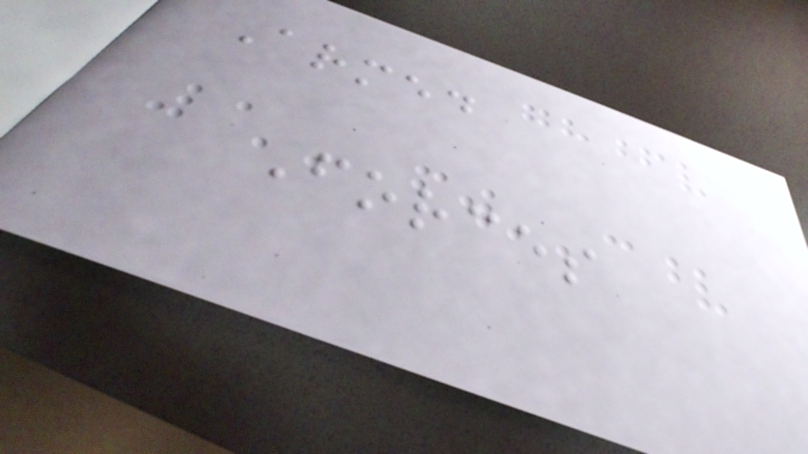Armed
Forces
